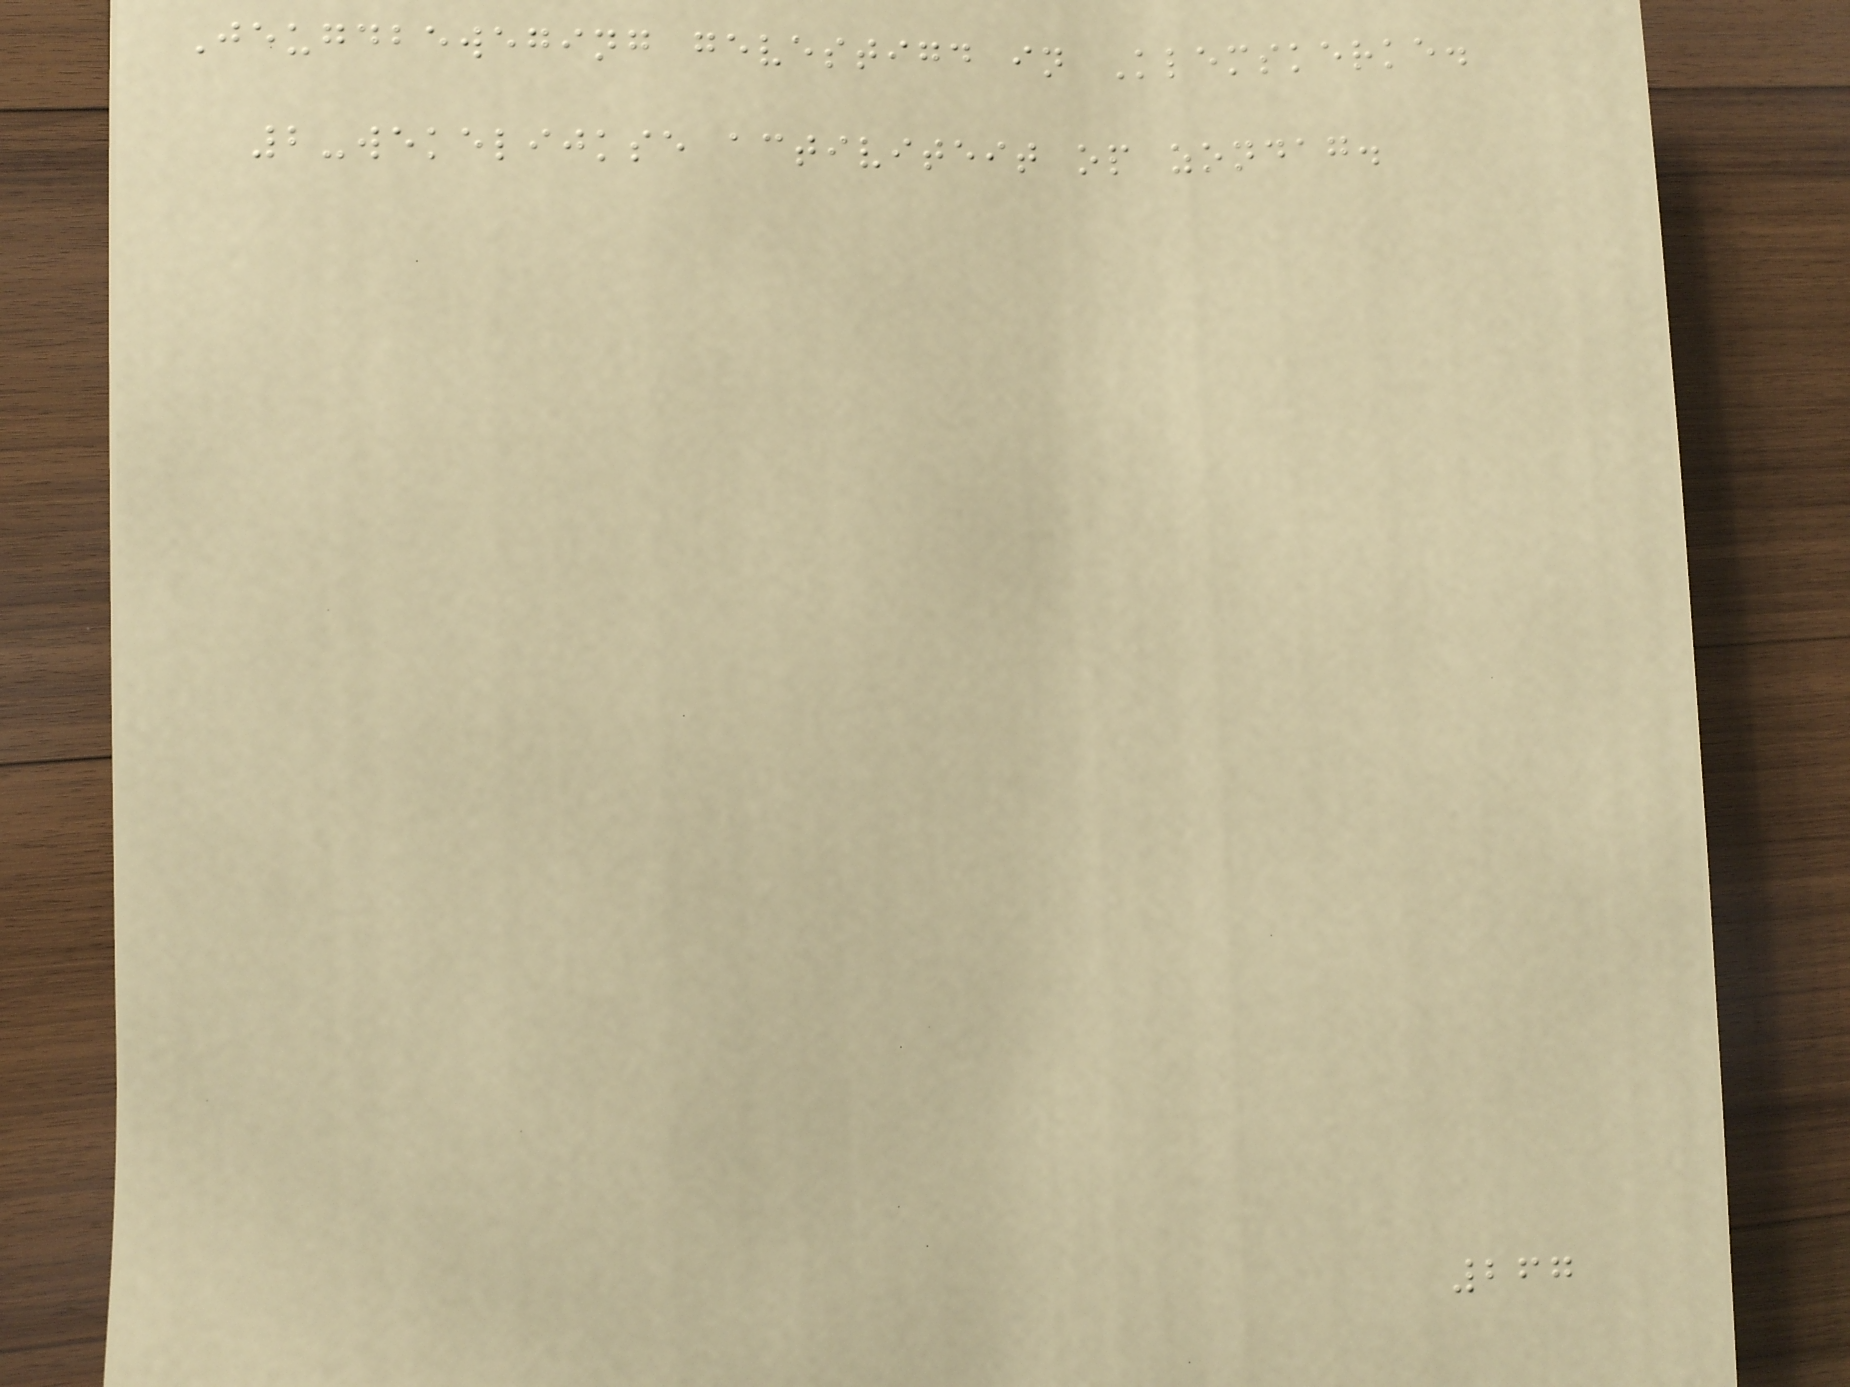Jeugdbeweging gevestigd in Klemskerke.
2-wekelijkse activiteit op zondag.
267
